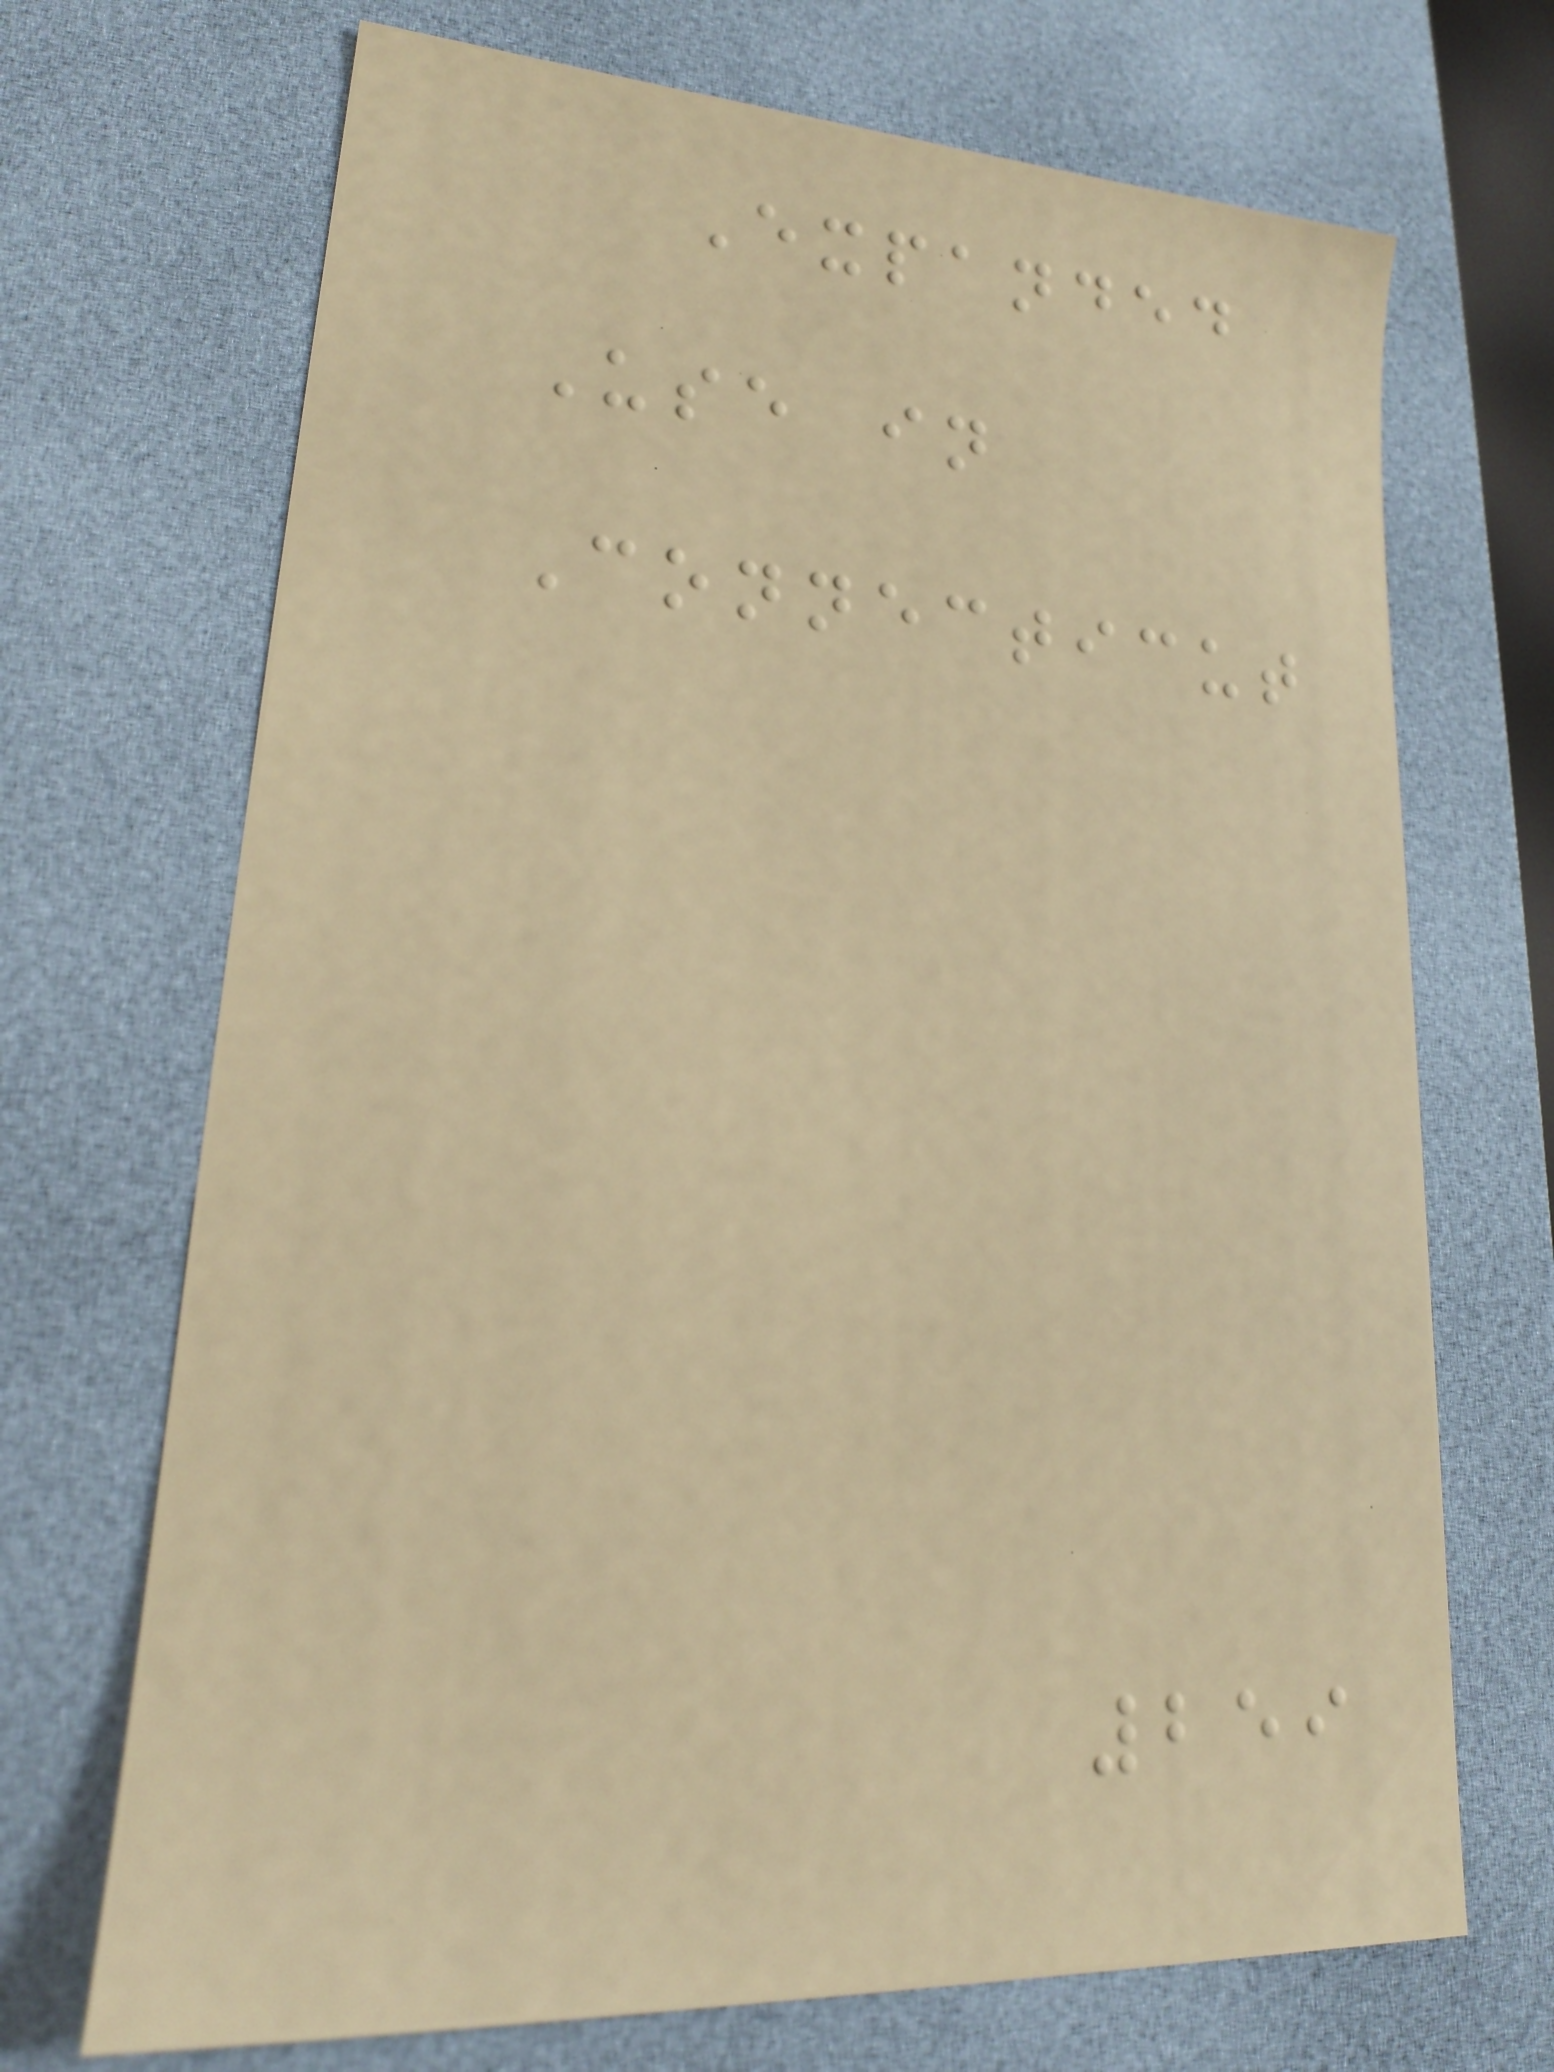Expanded
Use in
Connecticut
259
